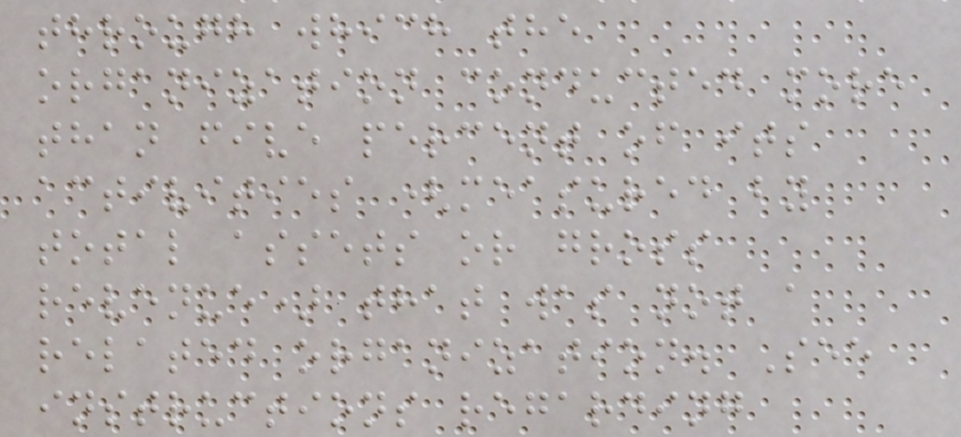through which the
organization conducted more
than five percent of its
activities (measured by
total assets or gross
revenue) that was not a
related organization. See
instructions regarding
